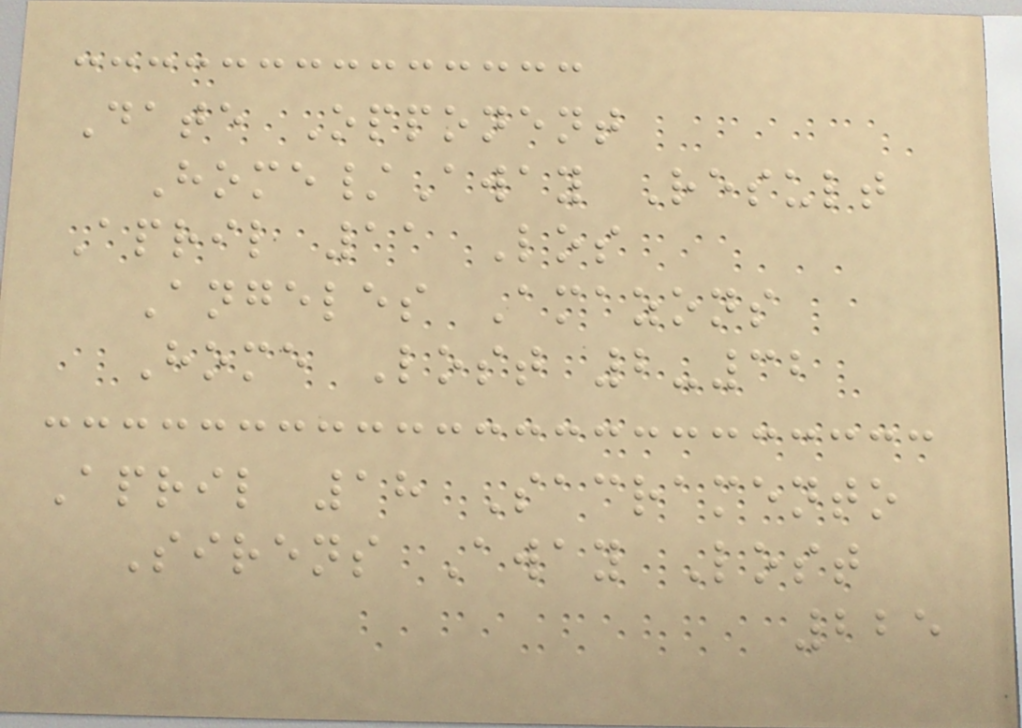Date Opponent
Home/Away Result
April 11 Los
Angeles Amazons
Home Lost 2-32
April 18 Sacramento
Sirens Away Lost
225
